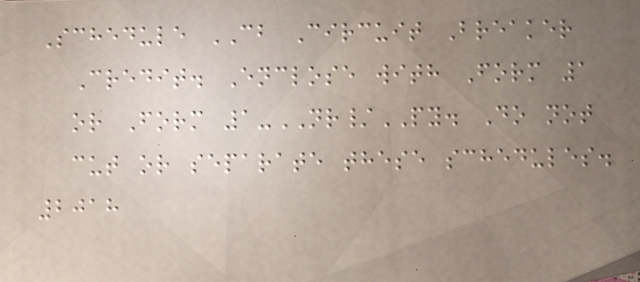Schedule CB Circuit Breaker
Credit. Enclose with Form 1
or Form 1-NR/PY. Do not
cut or separate these schedules.
2018
